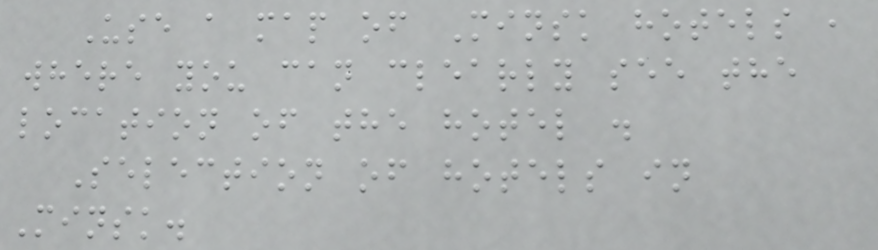Use a map of Minsk hotels ,
where you can clearly see the
location of the hotel .
Selection of hotels in
Minsk.
